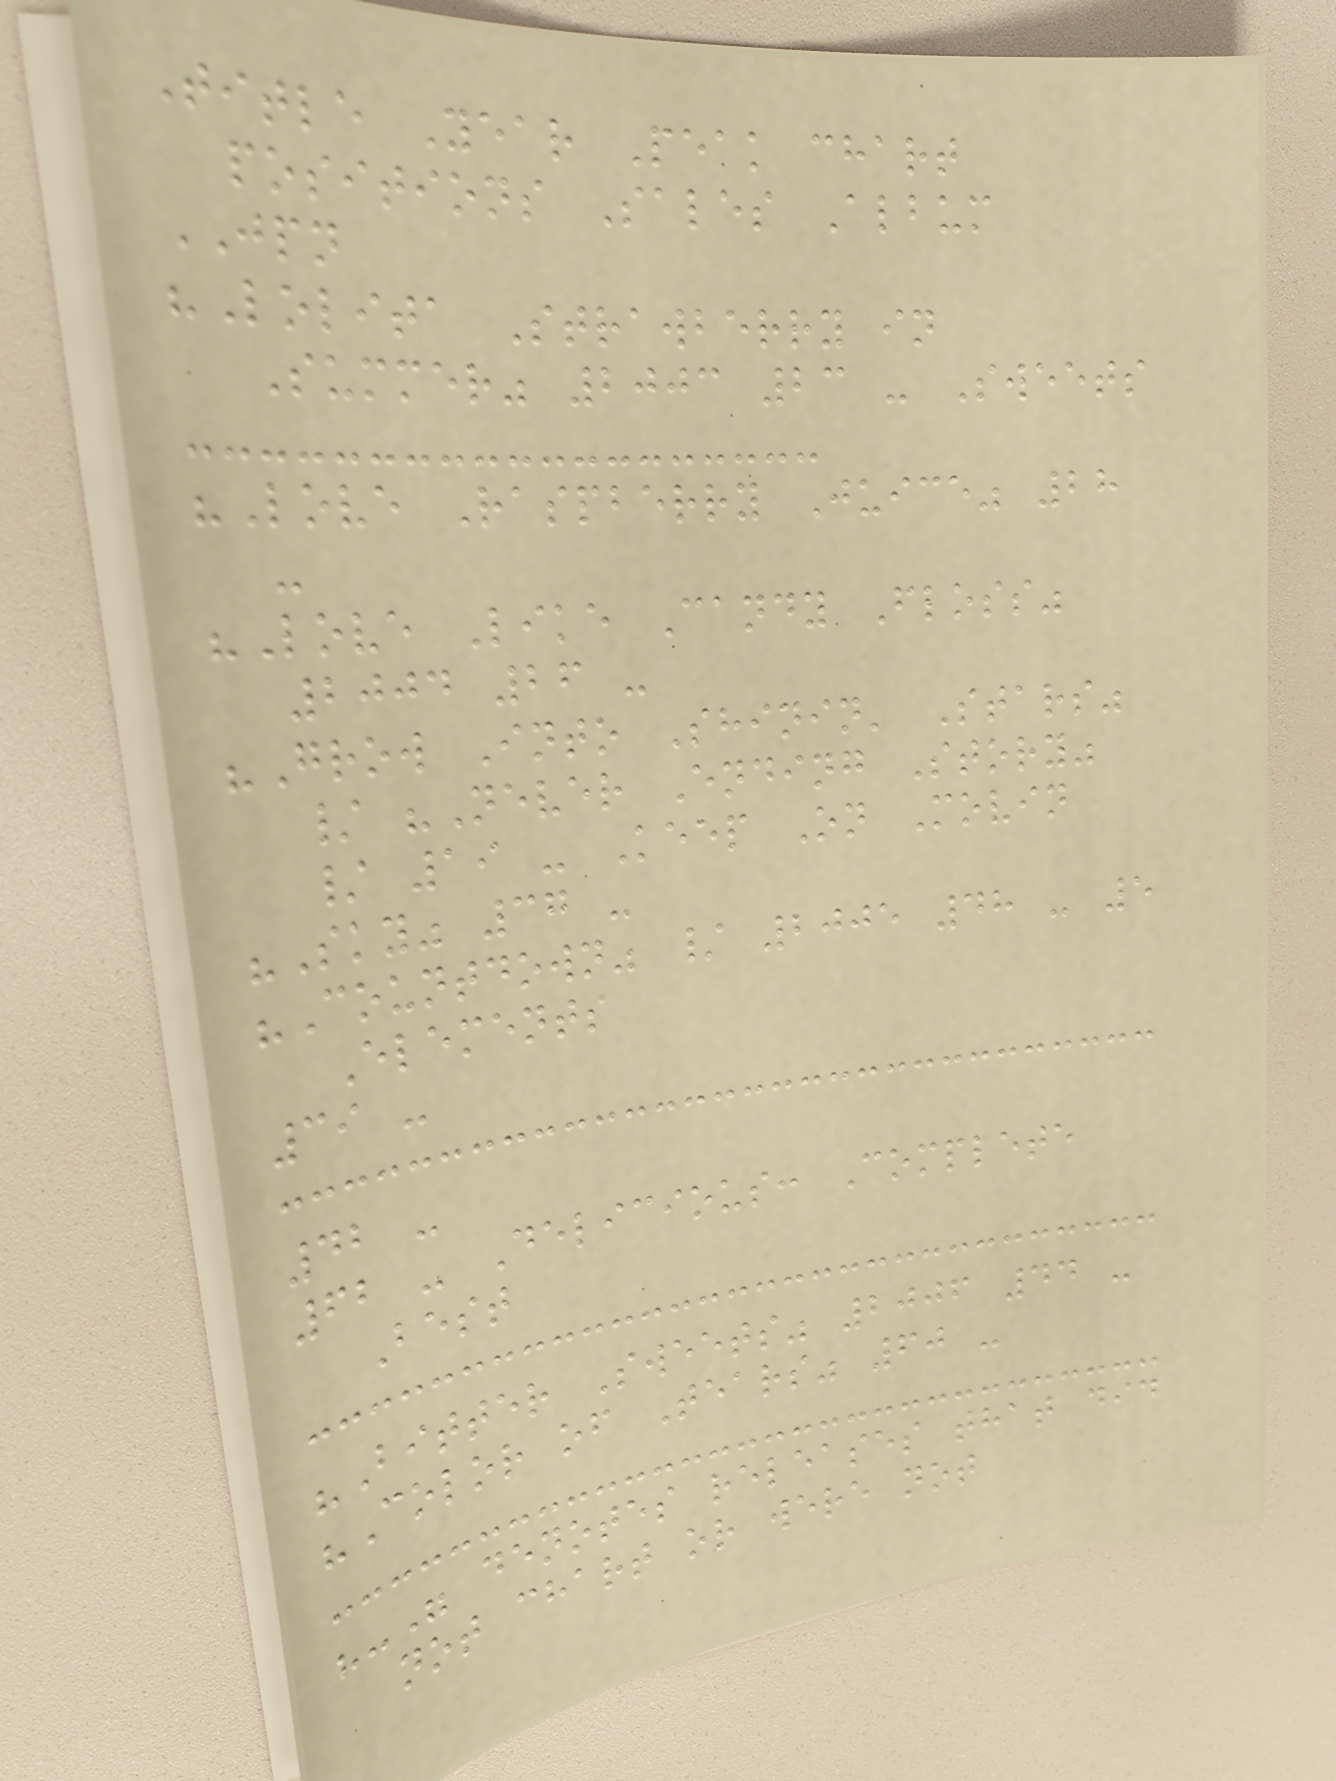Title Year Peak chart
positions Sales Album
JPN
"Lolita Strawberry in
Summer" 2003 23 - Sweets
"Love Raspberry Juice" 28
-
"Love Like Candy Floss"
2004 26 -
"Grow Into Shinin' Stars"
/ "Never Ending Story"
/ 19 - Keep On Movin
"Sky" 37 -
"Countdown" / 2005 48 - 5
Elements
39 -
42 -
62 - Delicious: Complete
Best
"Bitter Sweets" 2006 44 -
"Color of Tears" 60 -
"-" denotes releases that did
not chart or were not
